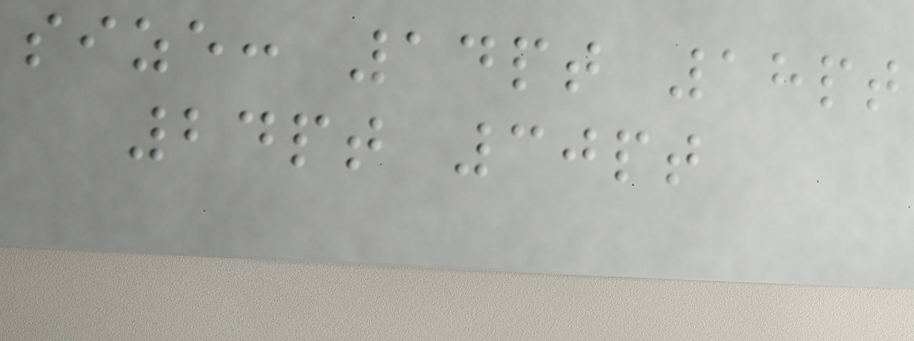size: 14pt 18pt
24pt 30pt
